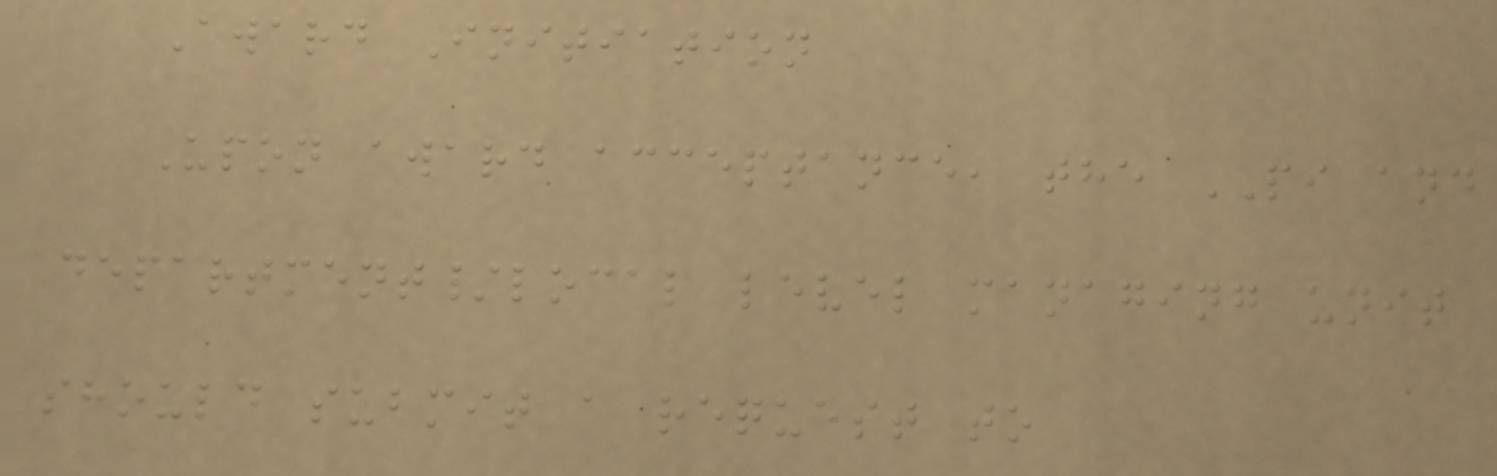Award Initiation
Upon award acceptance, the PI and
department/local level managing unit
should submit a request to
